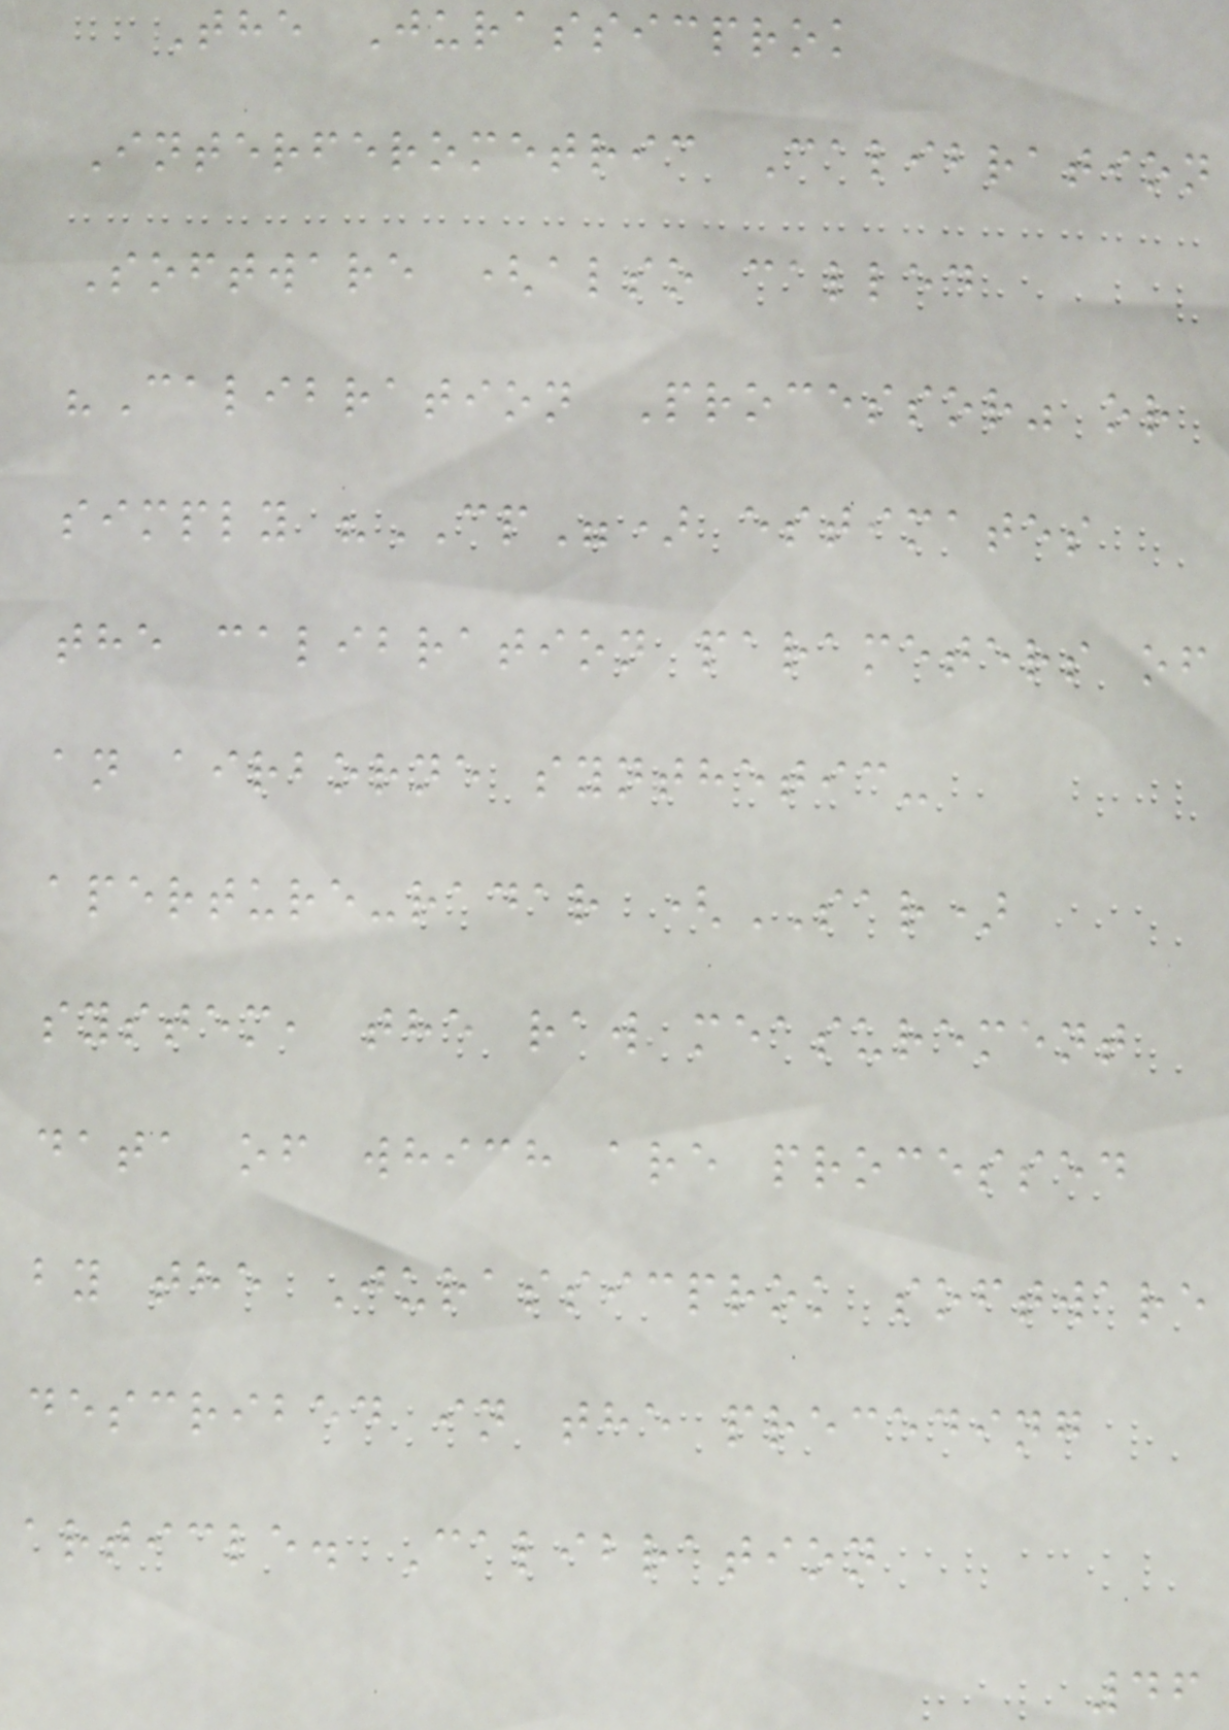The Jurassicprok
Interferometric Calibration
Software (also called
"Calibration Processor" or
simply "CP") estimates
the calibration parameters of
an airborne synthetic-
aperture-radar (SAR)
system, the raw measurement
data of which are processed
by the Jurassicprok software
described in the preceding
article. Calibration
46
